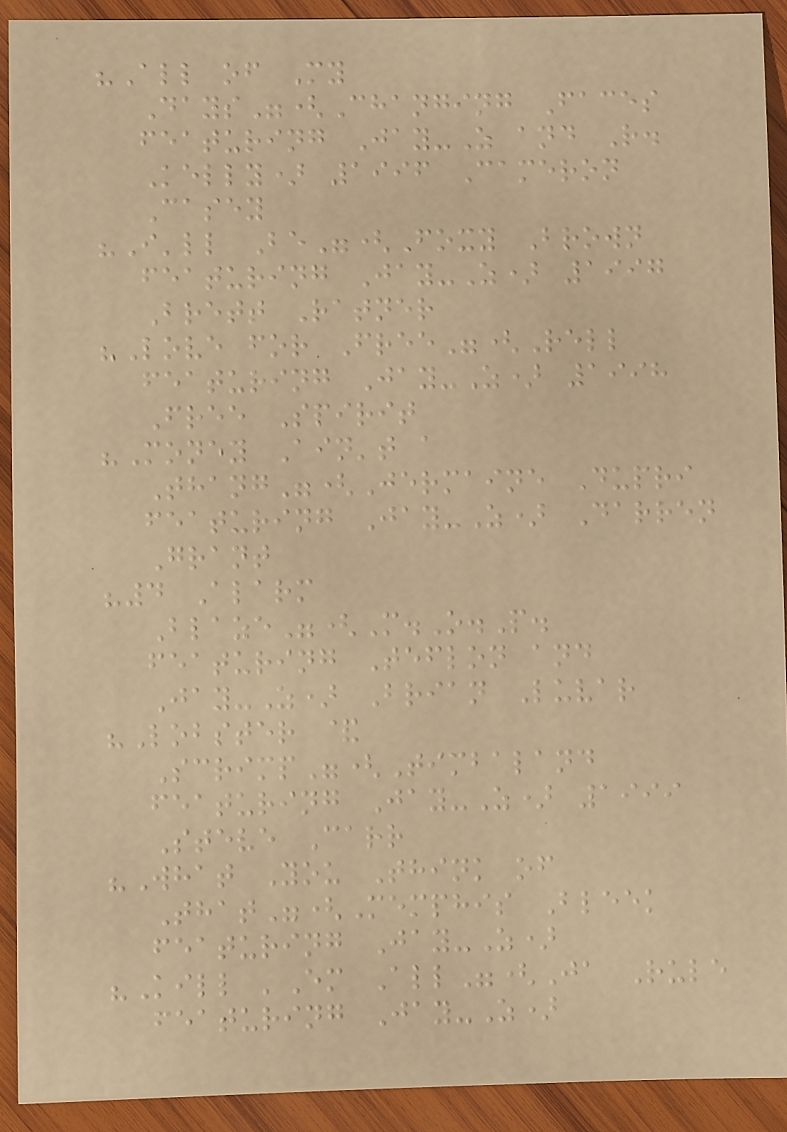"All of My
Days"(Changing Faces
featuring Jay-Z and R.
Kelly) 1996 Cameron
Casey
"I'll Be"(Foxy Brown
featuring Jay-Z) 1997
Brett Ratner
"Love for Free"(Rell
featuring Jay-Z) 1998
Free Spirit
"Money Ain't a
Thang"(Jermaine Dupri
featuring Jay-Z) Darren
Grant
"4 Alarm
Blaze"(M.O.P.
featuring Teflon and
Jay-Z) Brian Luvar
"Lobster &
Scrimp"(Timbaland
featuring Jay-Z) 1999
Steve Carr
"What You Think of
That"(Memphis Bleek
featuring Jay-Z)
"Kill 'Em All"(Ja Rule
featuring Jay-Z)
